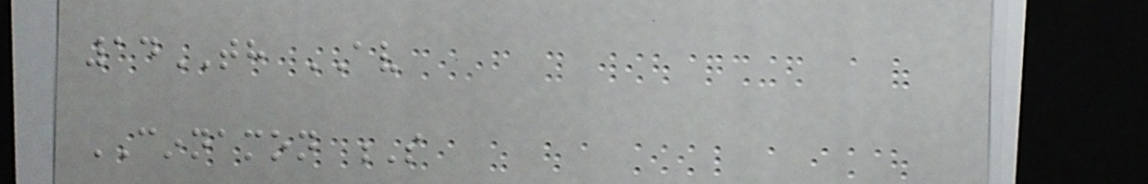14TH AV
CINNAMON S
